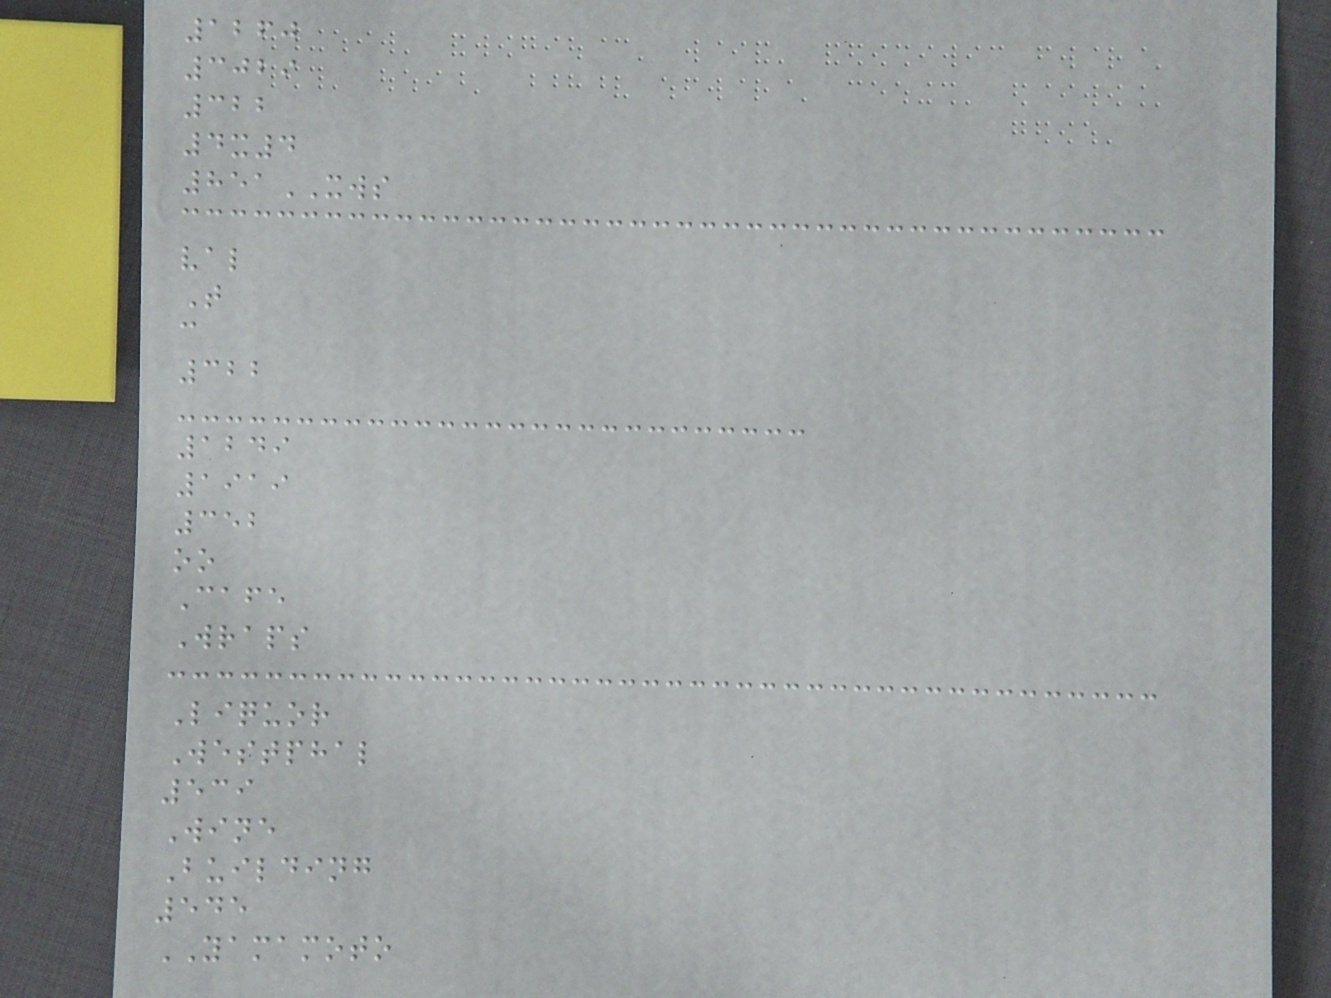1260
3029
322
4x4
851XWS
val
T
c
322
1249
1919
352
oo
Cafe
Wraps
Liquor
Westphal
539
Wine
Building
545
YAMAMOTO
